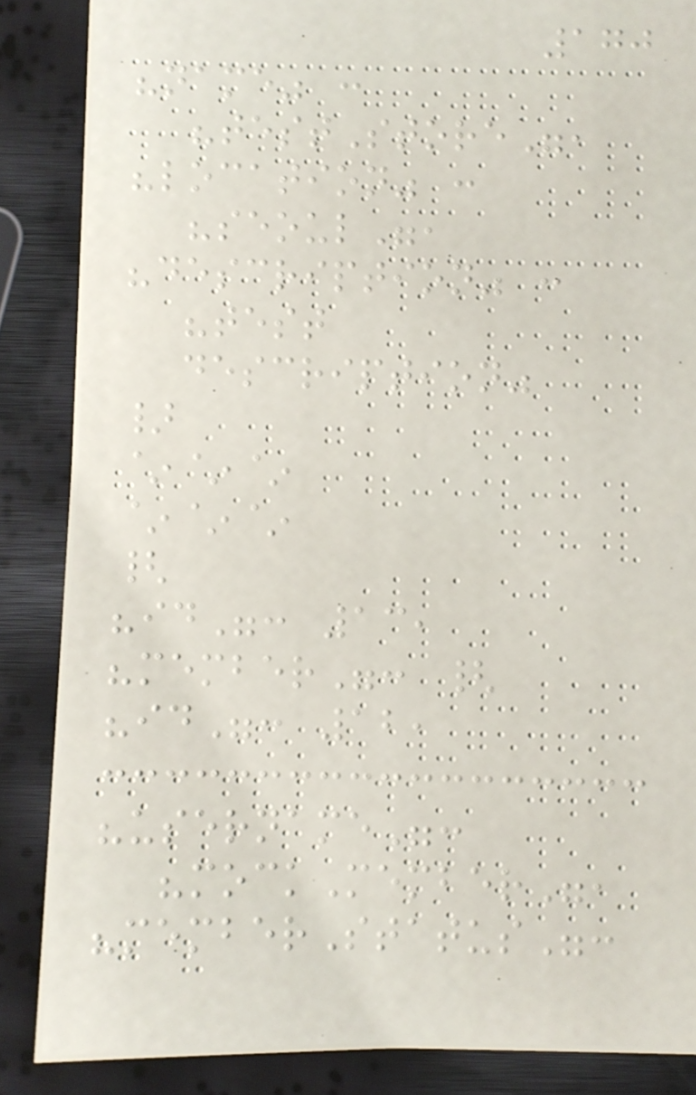170
"name" :
"testStore",
"location" :
"seoul",
"description" :
"test
description"
}
~~~
~~~
{
"id": 13,
"member": {
"id": 12,
"username":
"mockMember",
"memberStatus":
